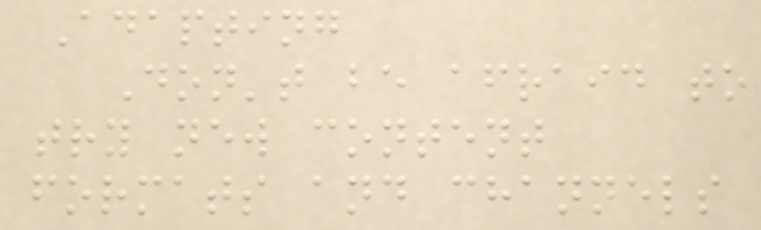Adapting
Don't be afraid to
try new content
formats and channels
